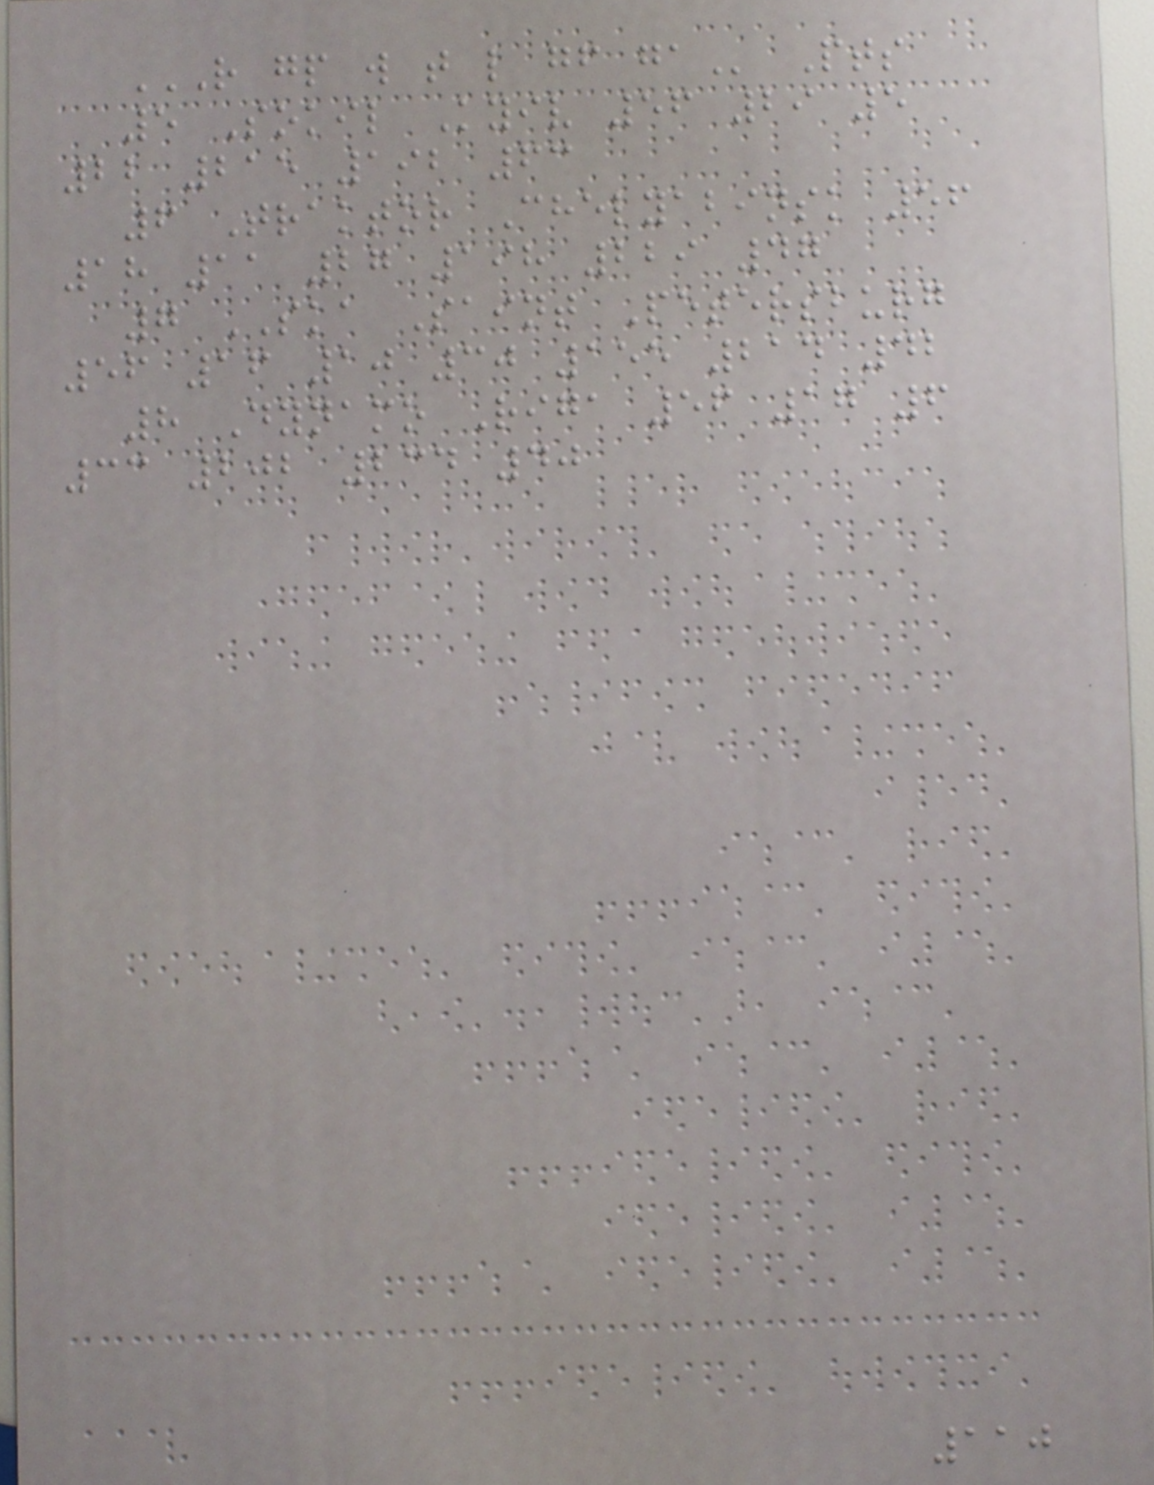R GP W T L GF GA Pts
5 Sokil Kyiv 56 29 5
22 215 192 63
6 Traktor Chelyabinsk 56
18 11 27 198 229 47
7 SKA Saint Petersburg
56 16 10 30 155 214 42
8 Dynamo Riga 56 17 6
33 202 234 40
110
